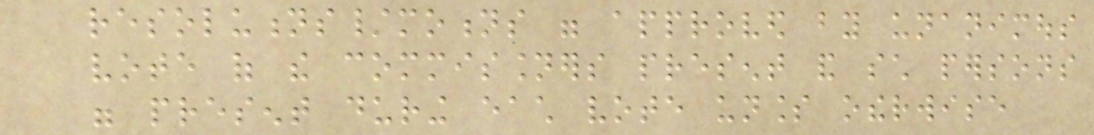resolutions/motions were approved by unanimous
vote of the commissioners present and such persons
were present during each vote unless otherwise
